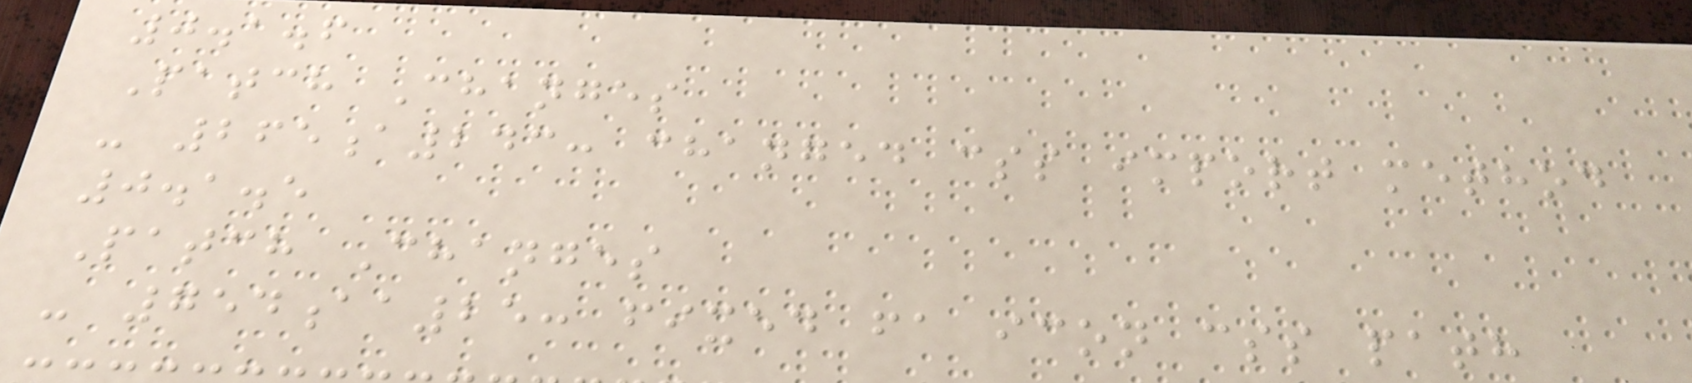0.1.6
Patch Changes
- 265a243: changed css import method
0.1.5
Patch Changes
- 754aa25: fixed fa icon css path
